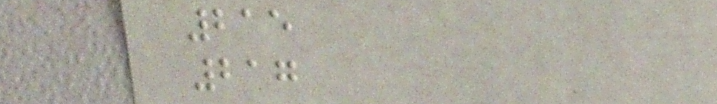215
217
